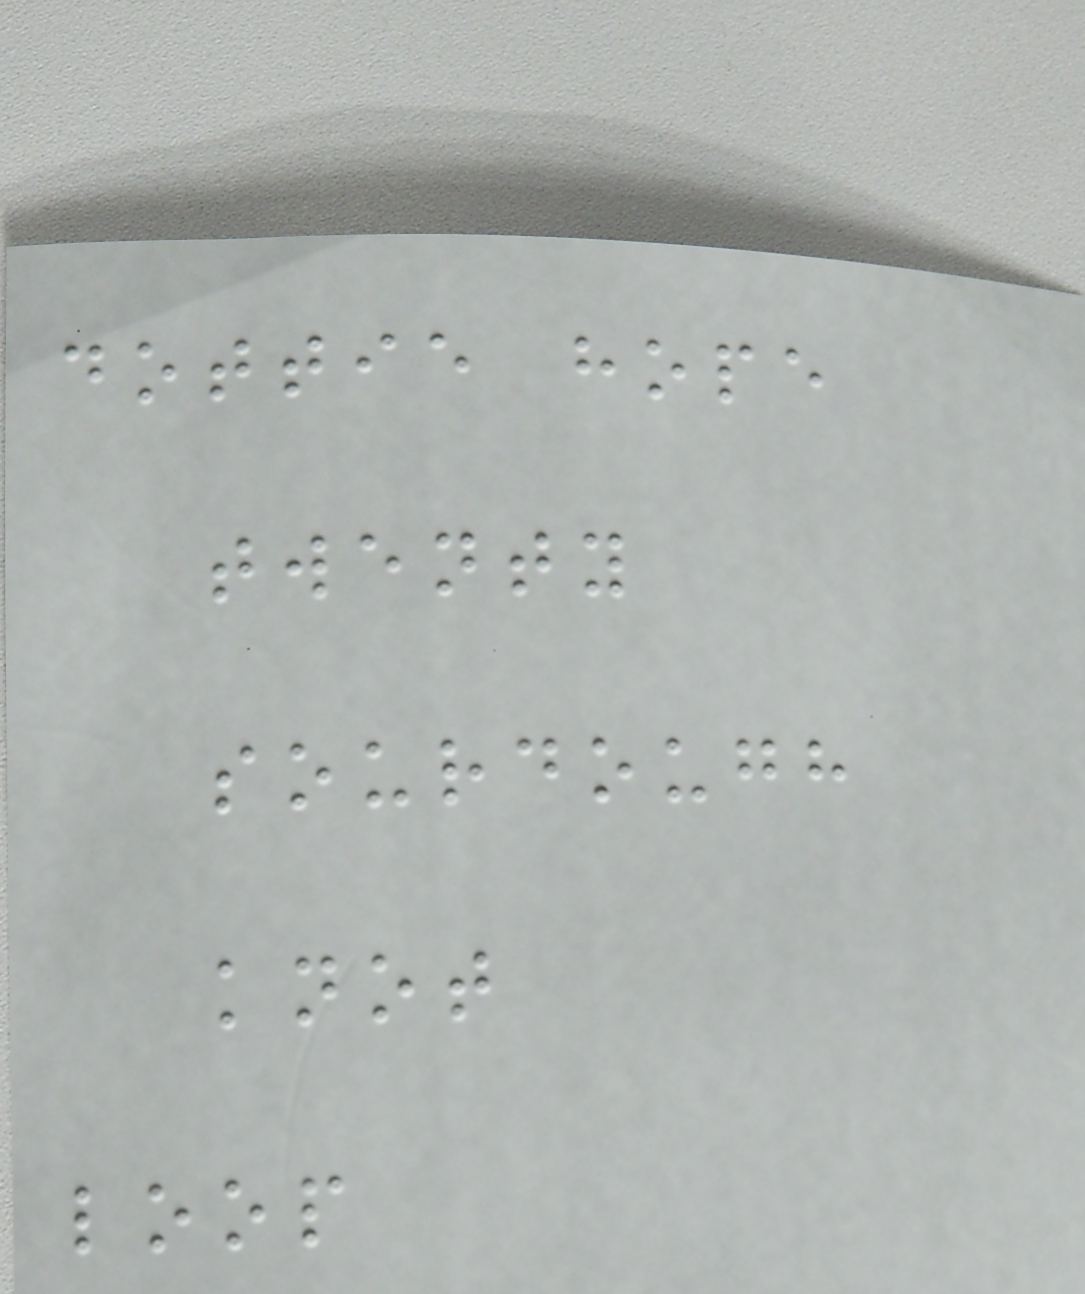dottie hope
twenty
sourdough
knot
loop
